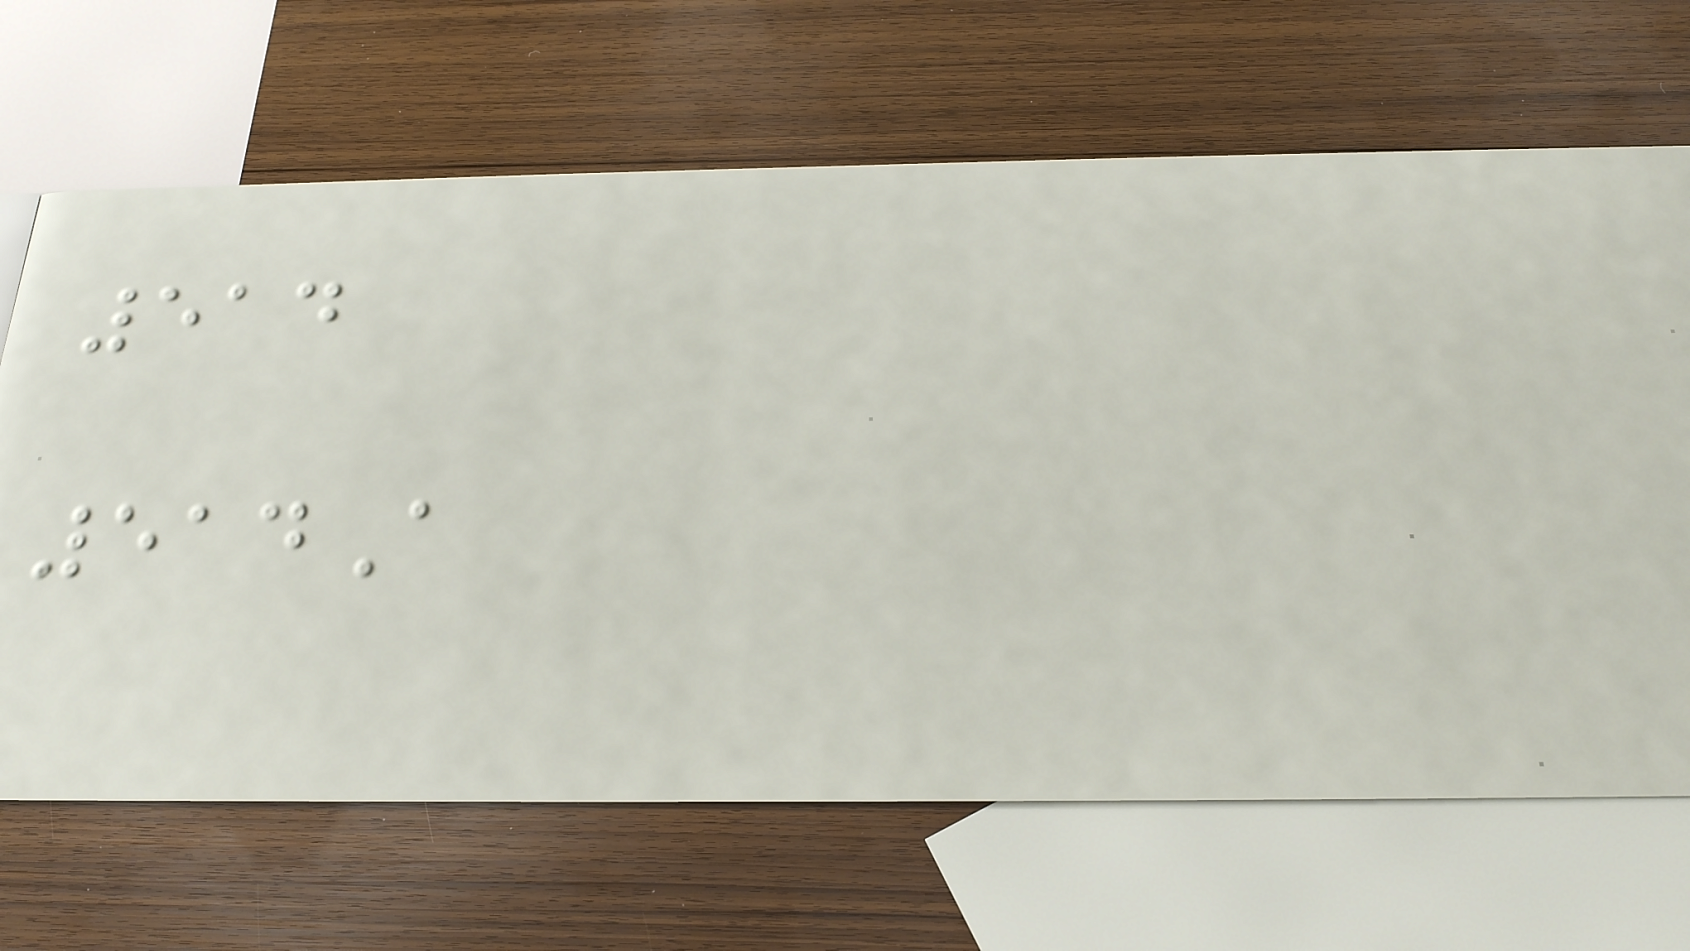514
514A
